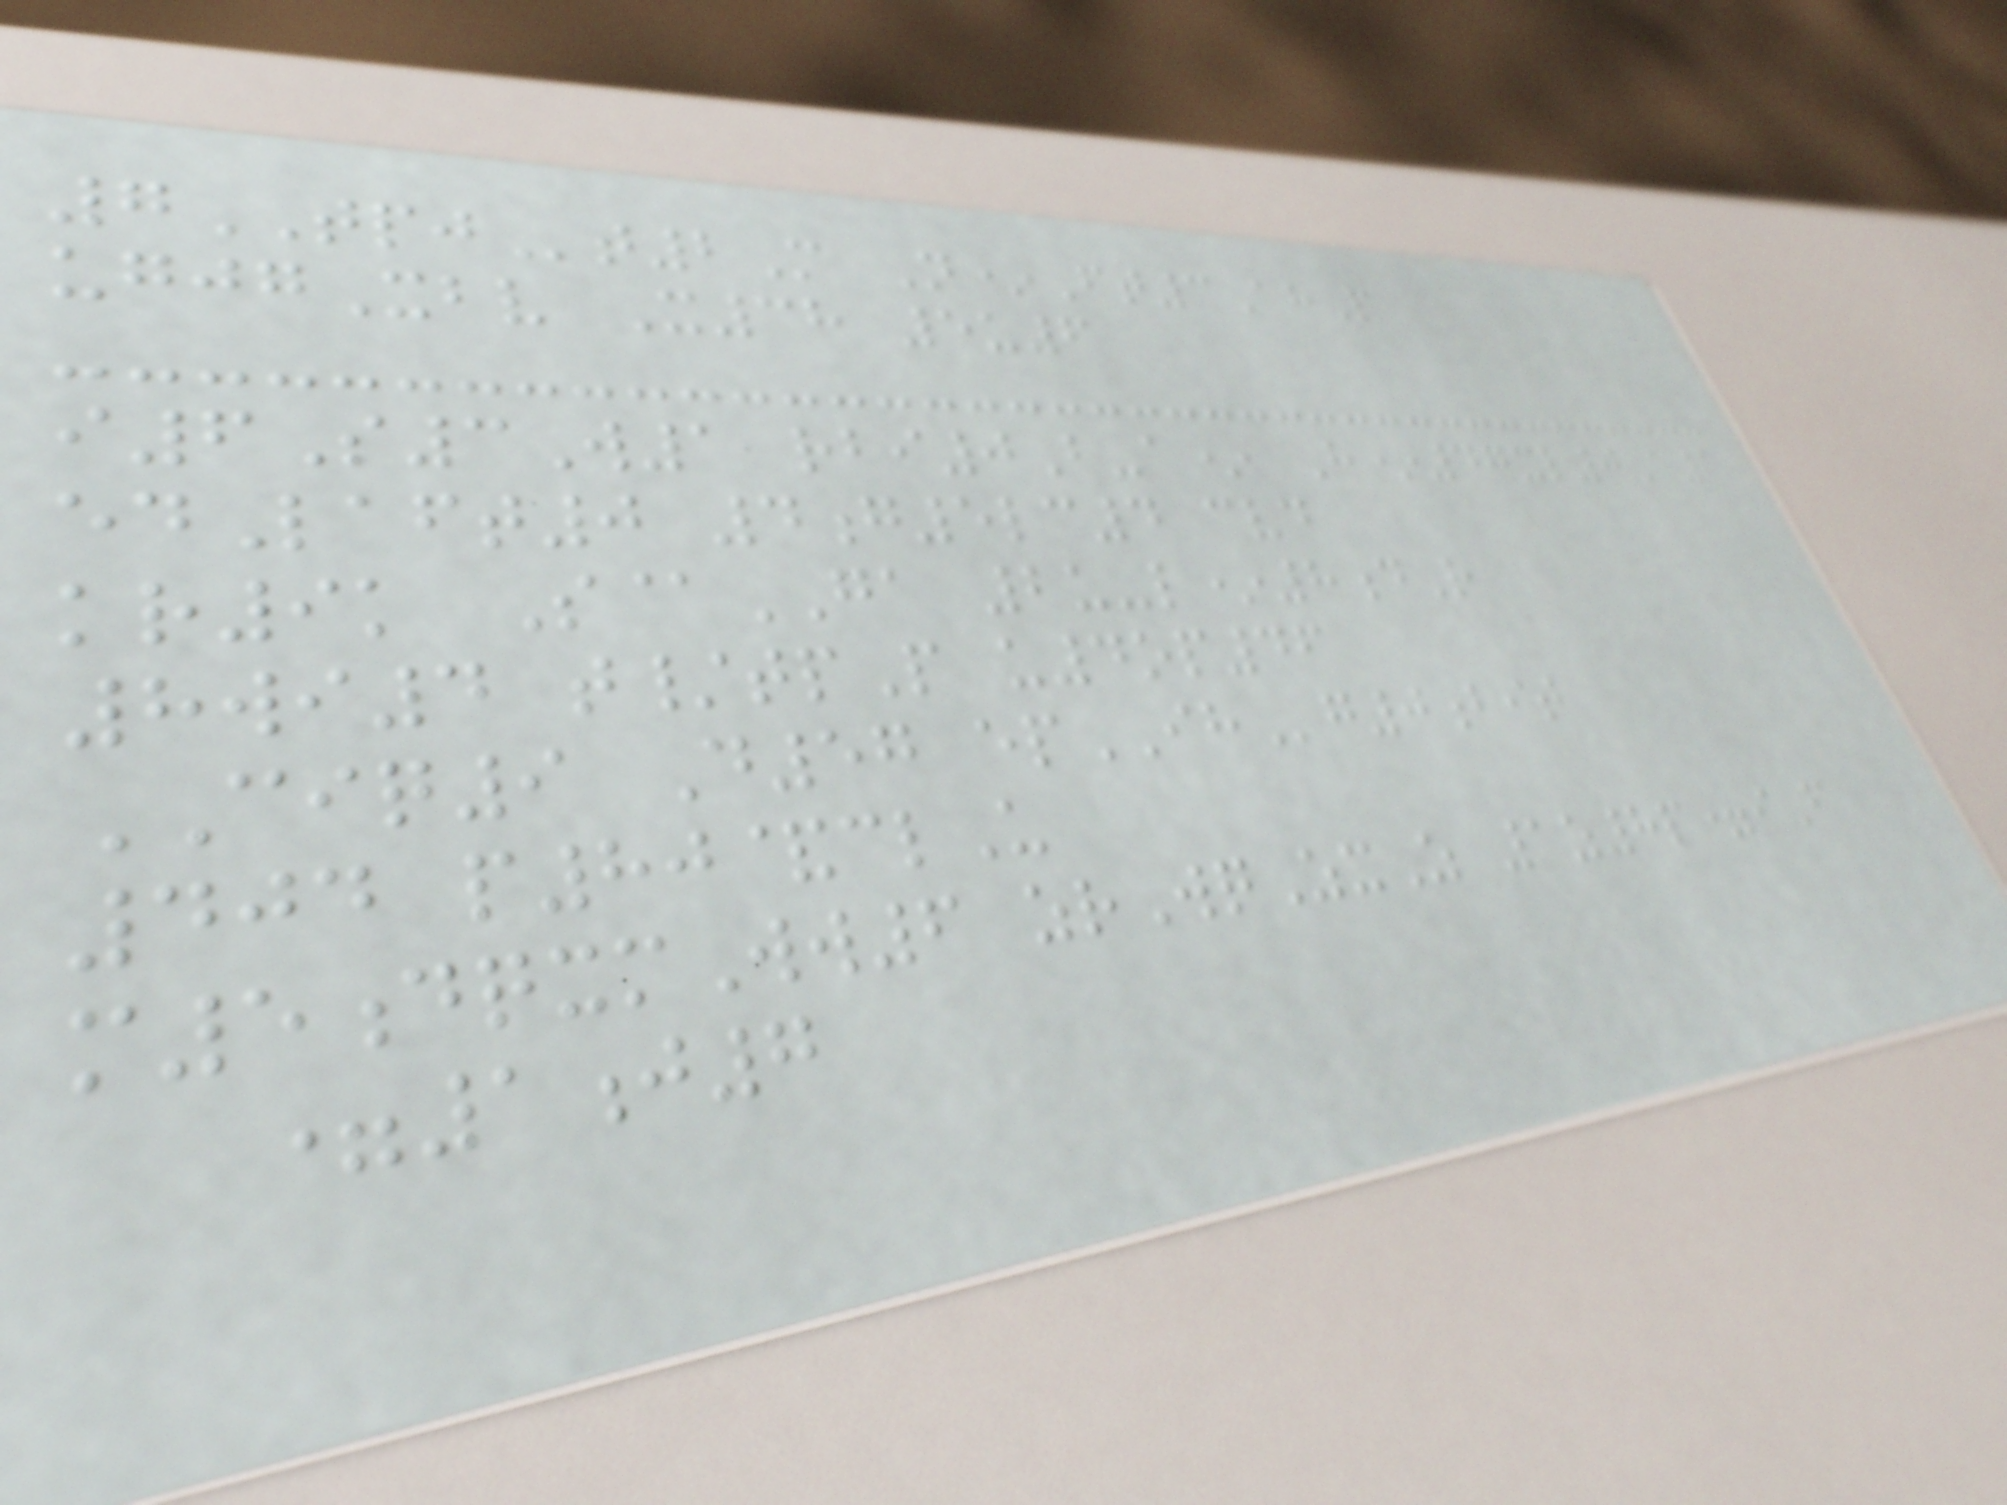7TPJt2M N*Ft3AhP
ugjgXbv X38 5u6
i6S3W1 rbi0B-a* H*47xl0A1
edLaft0 4g5lc4 cvd
kr9k S@GA 2u-l*8dR
8wi4 t/tpP u4op46
CIQ9 D57 epIHg0bit
404 p80&clU
m5dqxmWw6 zrWqZxZ 1z8p=iF
=1j7
